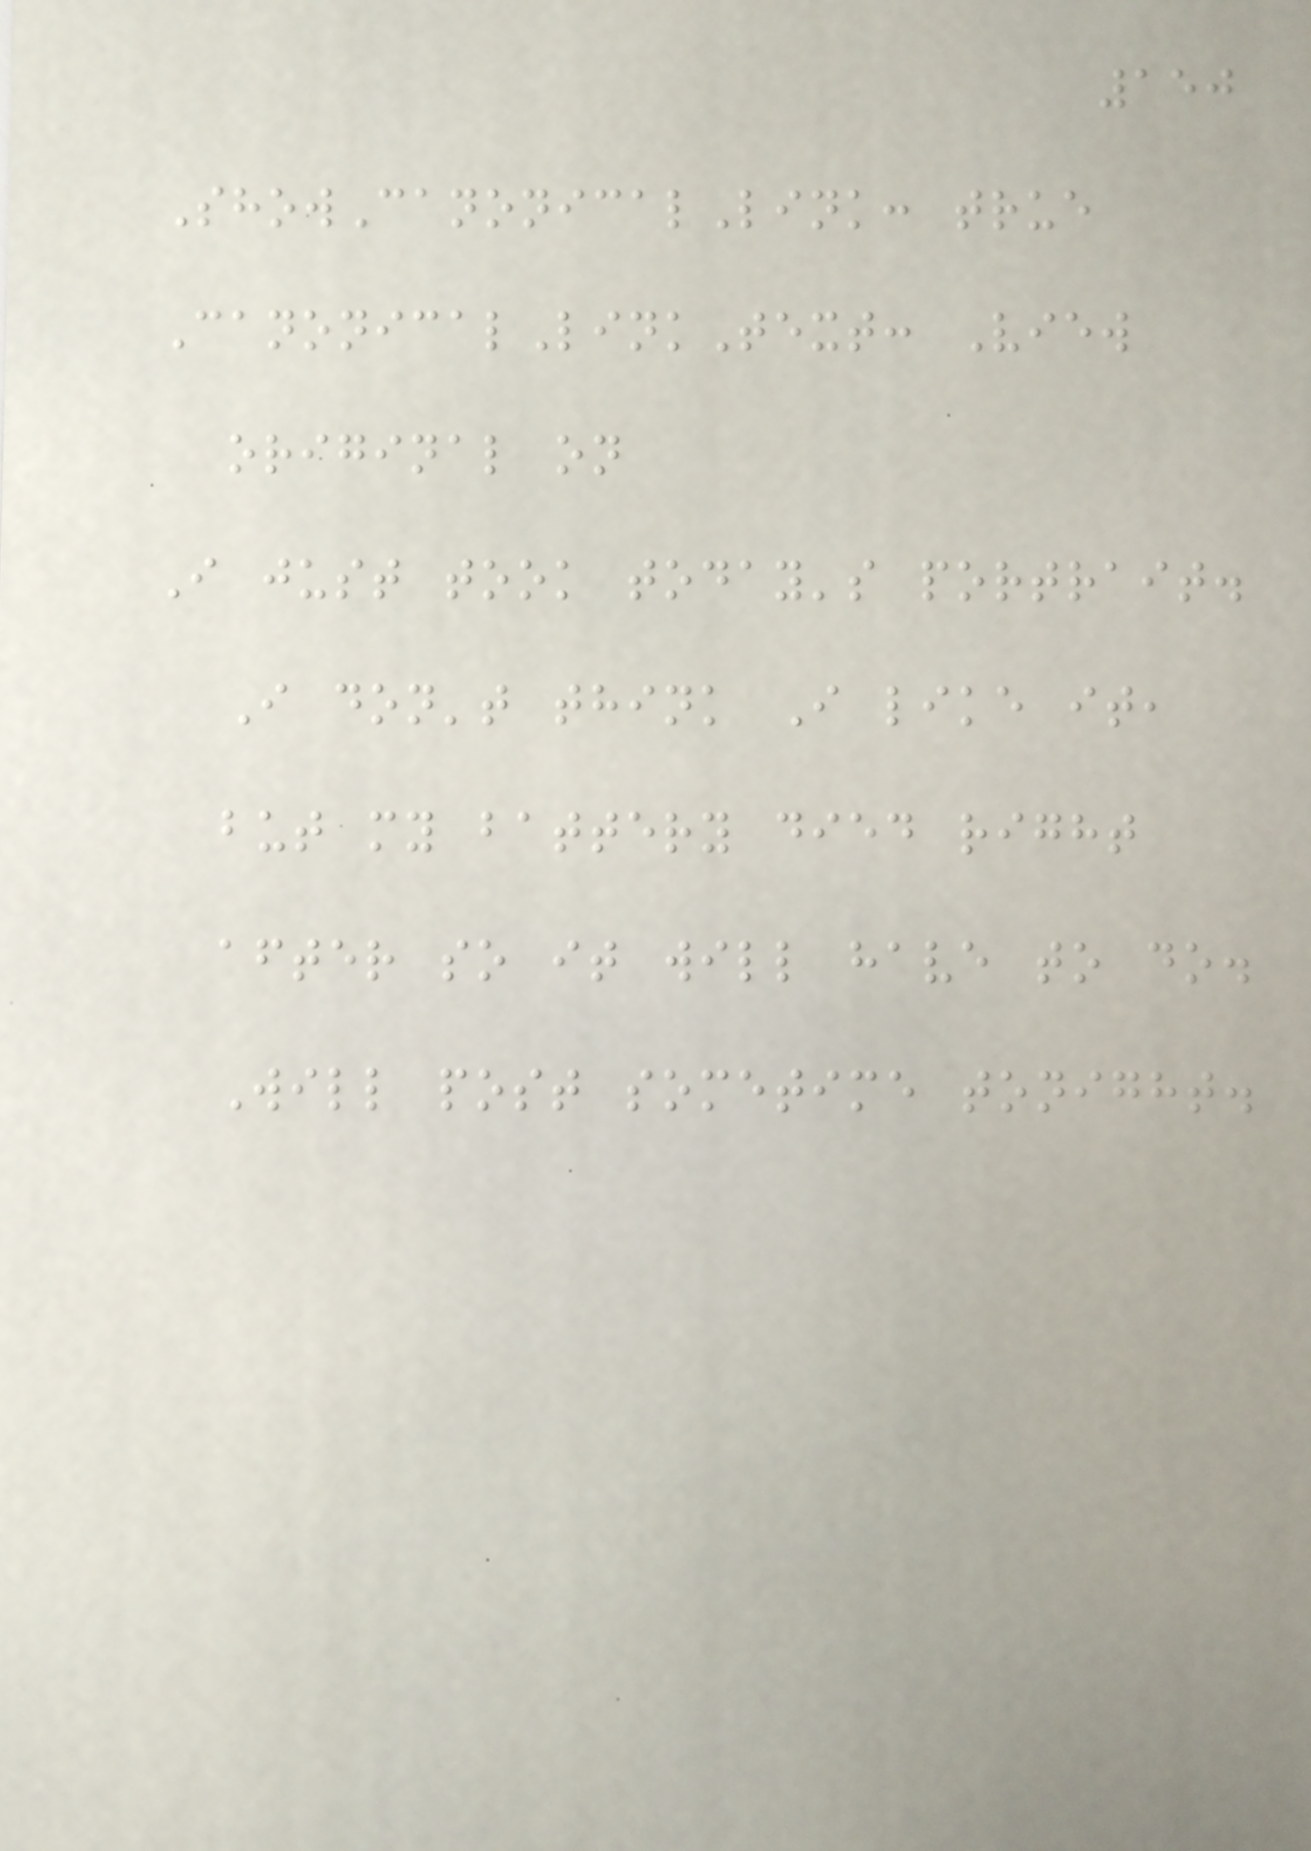150
ShowCanonicalLink: true
CanonicalLinkText: View
original on
I just took today's portrait.
I don't think I like it,
but my battery died right
after so it will have to do.
Will post sometime tonight.
